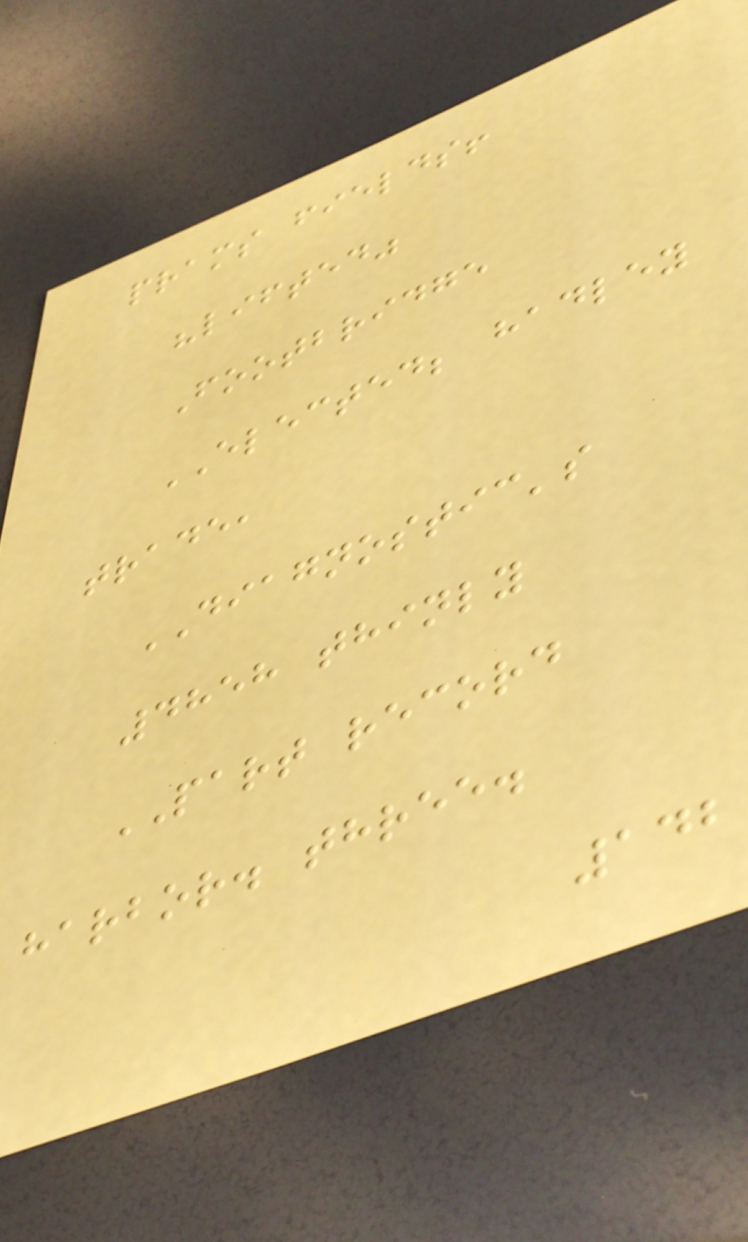prams fields!
"lifted"
Footbridge
ELECTED; hadley
trade,
DIAGNOSTIC's
4858 thinly
PART record
harbor. three.
142
